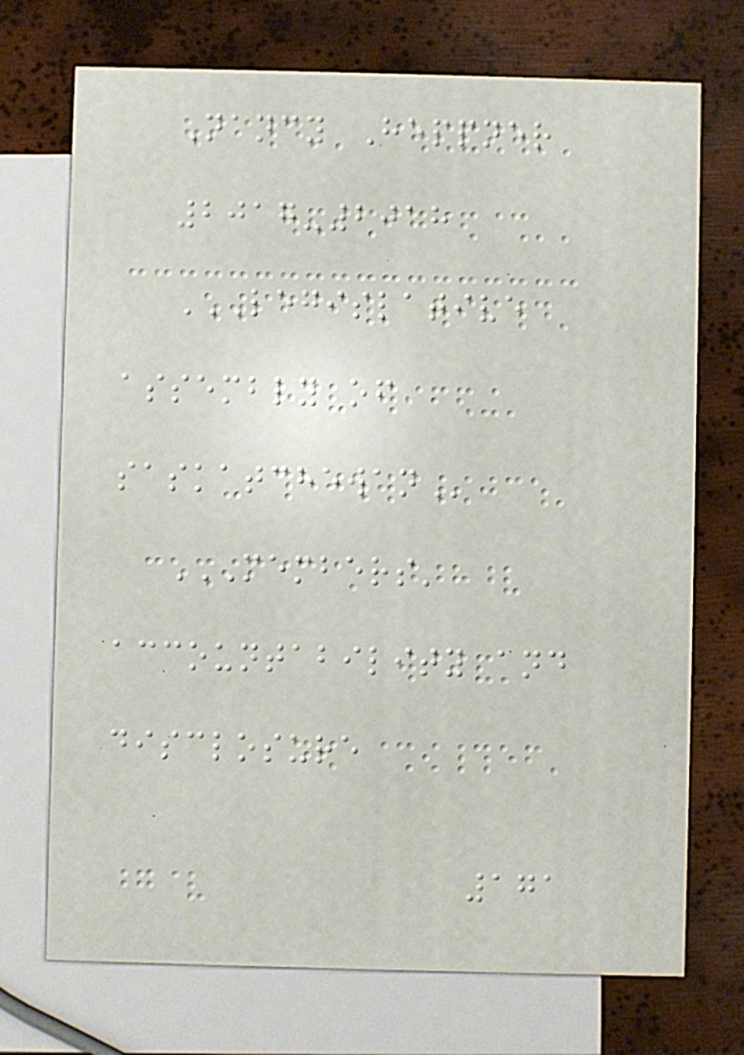Nancy Heppner
2017-2018
LEGISLATIVE
ASSEMBLY OF
SASKATCHEWAN
MEMBERS'
ACCOUNTABILITY AND
DISCLOSURE
171
